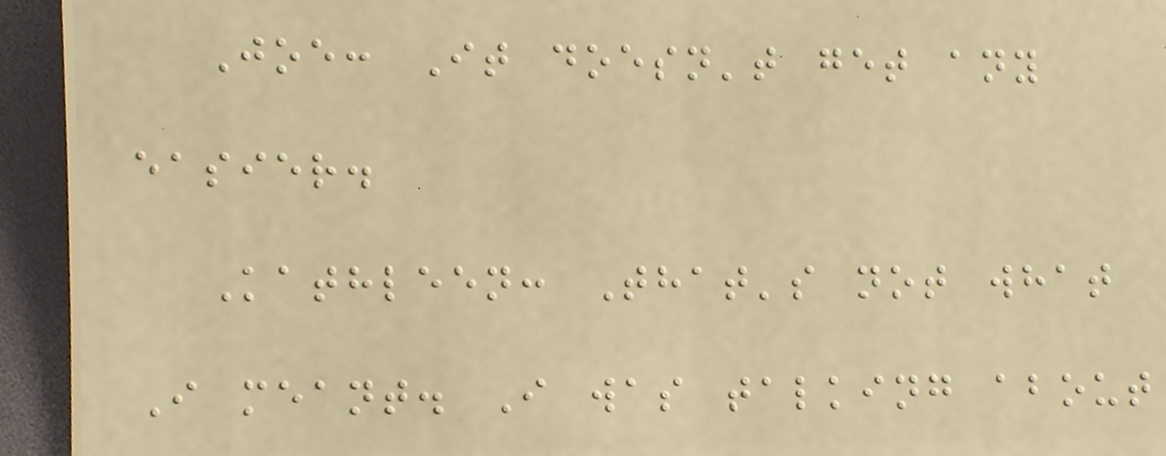Joe: It doesn't get any
easier.
Kathleen: That's not what
I meant. I was talking about
